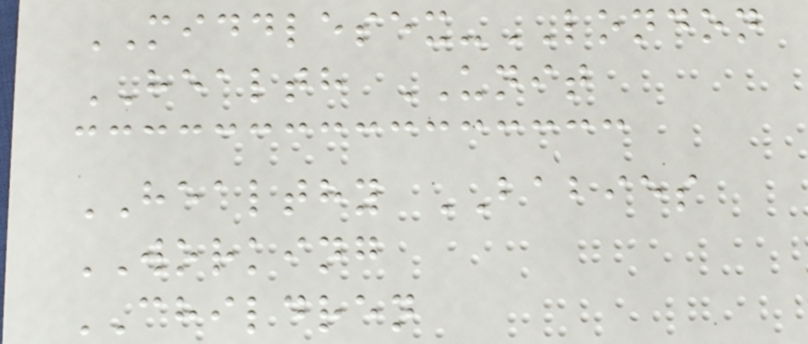MIDDLESEX-LONDON
HEALTH UNIT
HEALTHY BABIES
WORKING
CHILDREN
